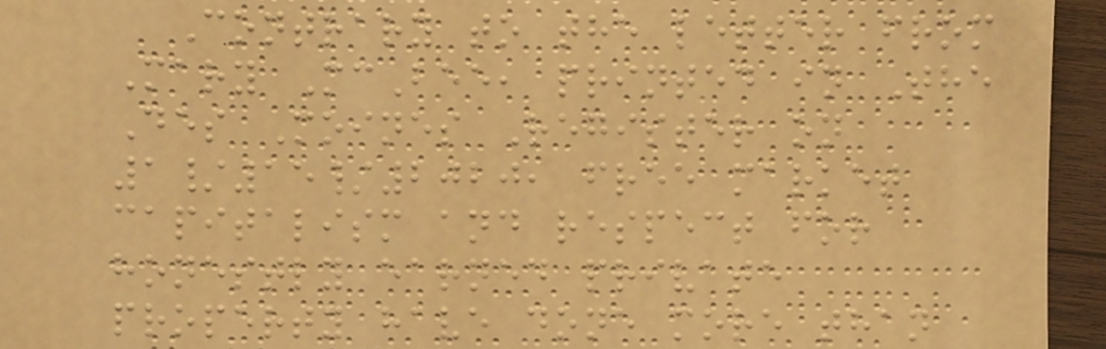Contrary to the letter from
Mary McBee, printed in The
Des Moines Register on
1/15/2020, free market
capitalism and respect for
honestly earned private
property have done more than
